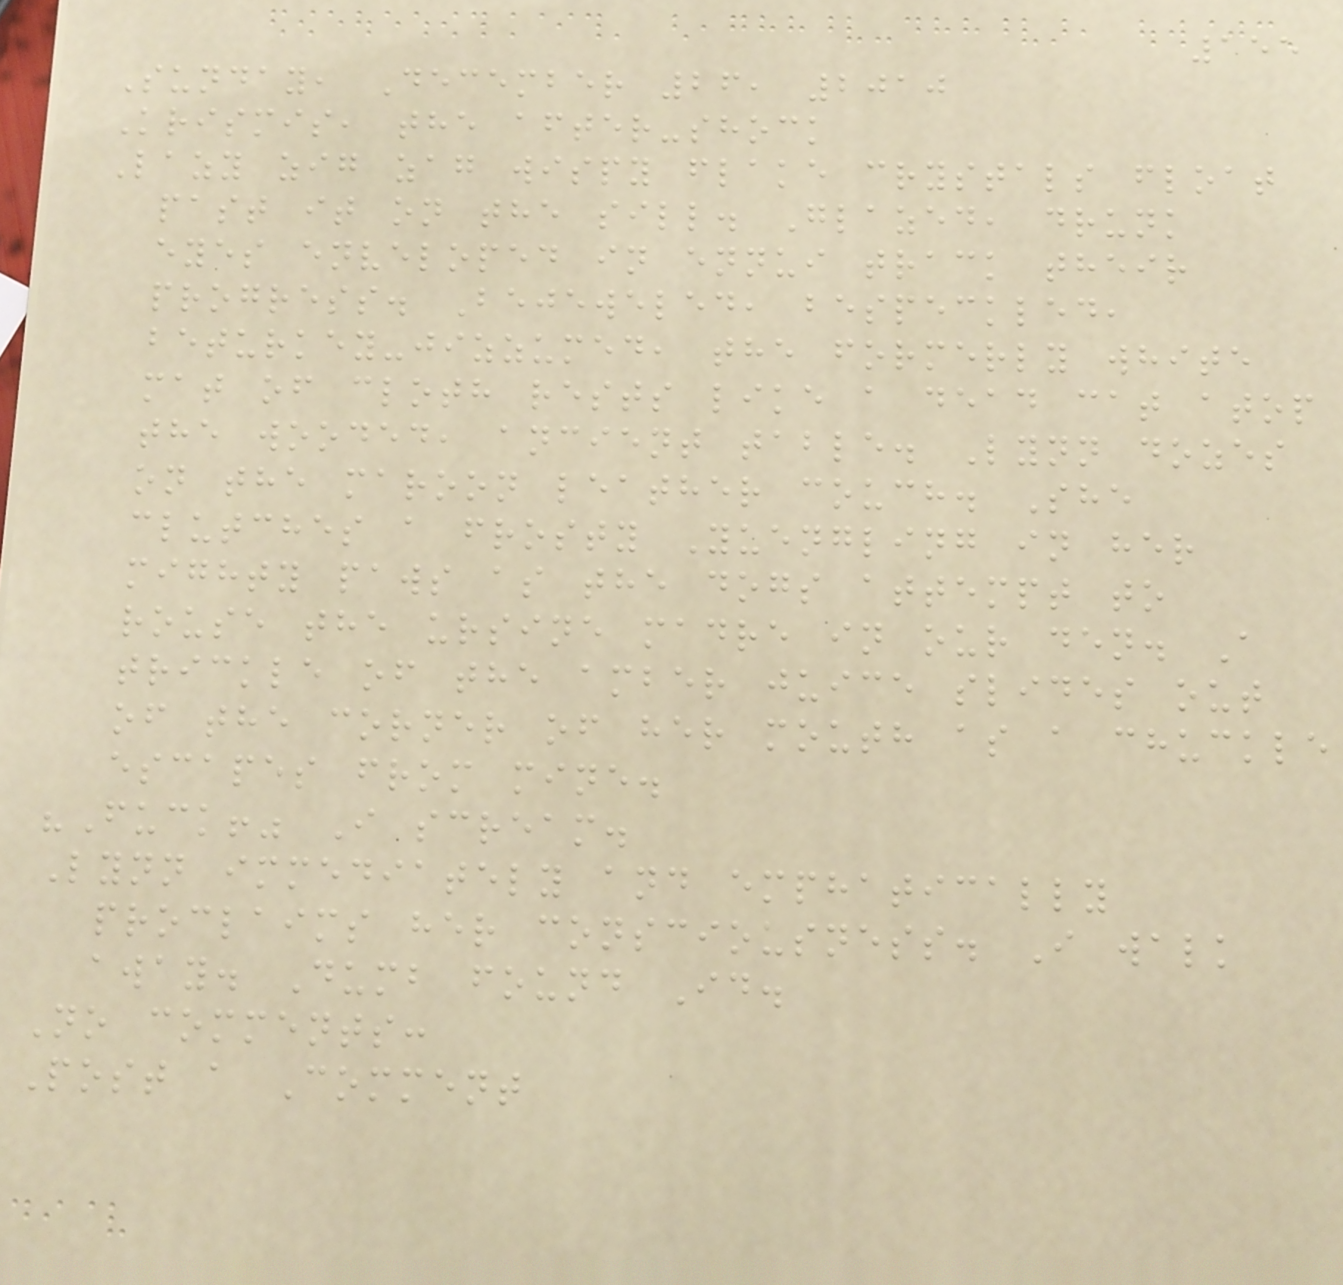155
Sunday, December 26, 2010
Krismis, the after-shock
Lazy zig zag wispy flake crystals float
past it on the sill. Glazed, drunk
eyes enveloped in ennui track their
progress. Bejeweled, bespeckled,
beturkey-jizzumed, the formerly white
mat of cloth rests like a dead cat atop
the wooded, ancient table. Lynn dozes
on the maroon leather couch. She
clutches a frosty Yuengling in her
mighty paws as the dogs attempt to
rouse the ursine madre in our den. A
trickle of the amber juice slides out
of the corner of her mouth as a chuckle
escapes from mine.
"Fuck!" I scream.
Lynn immediately and emphatically
proclaims her consciousness. I walk
away. Dumb found Id.
No comments:
Post a Comment
